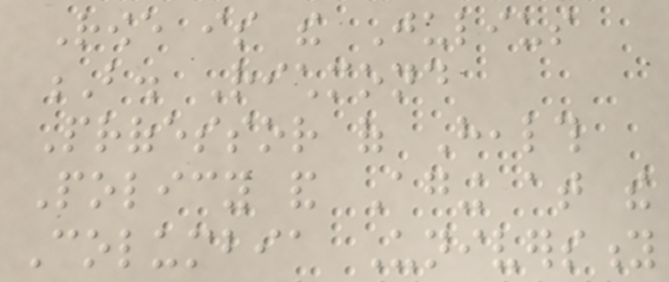Rowe is the Julius
B. Richmond
Professor of Health
Policy and Aging at the
Columbia University
